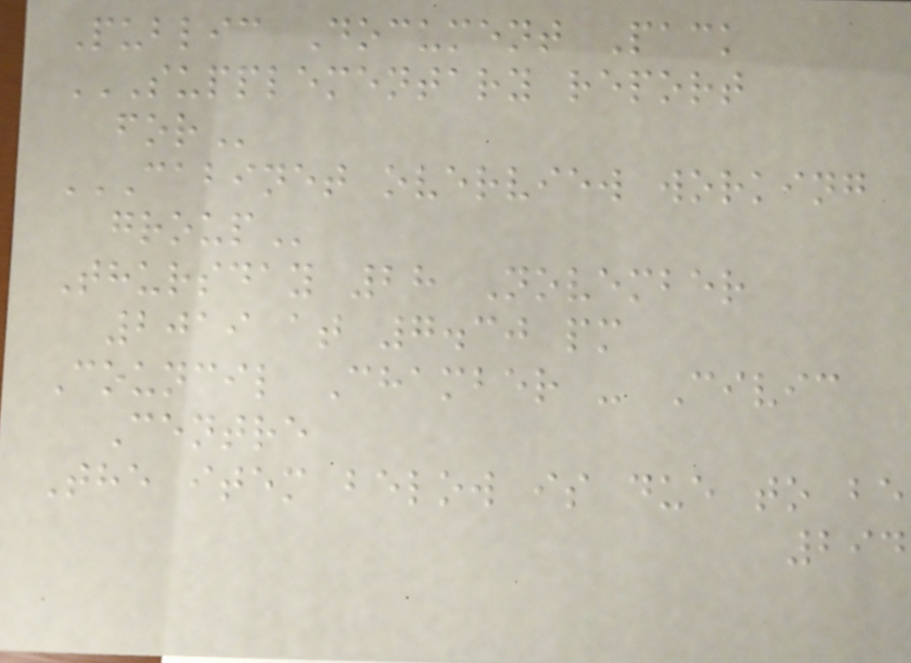Public Document Pack
SUPPLEMENTARY REPORT
FOR
CABINET OVERVIEW WORKING
GROUP
Thursday 28 November
2019 at 7.30 pm
Council Chamber - Civic
Centre
The item below is due to be
294
